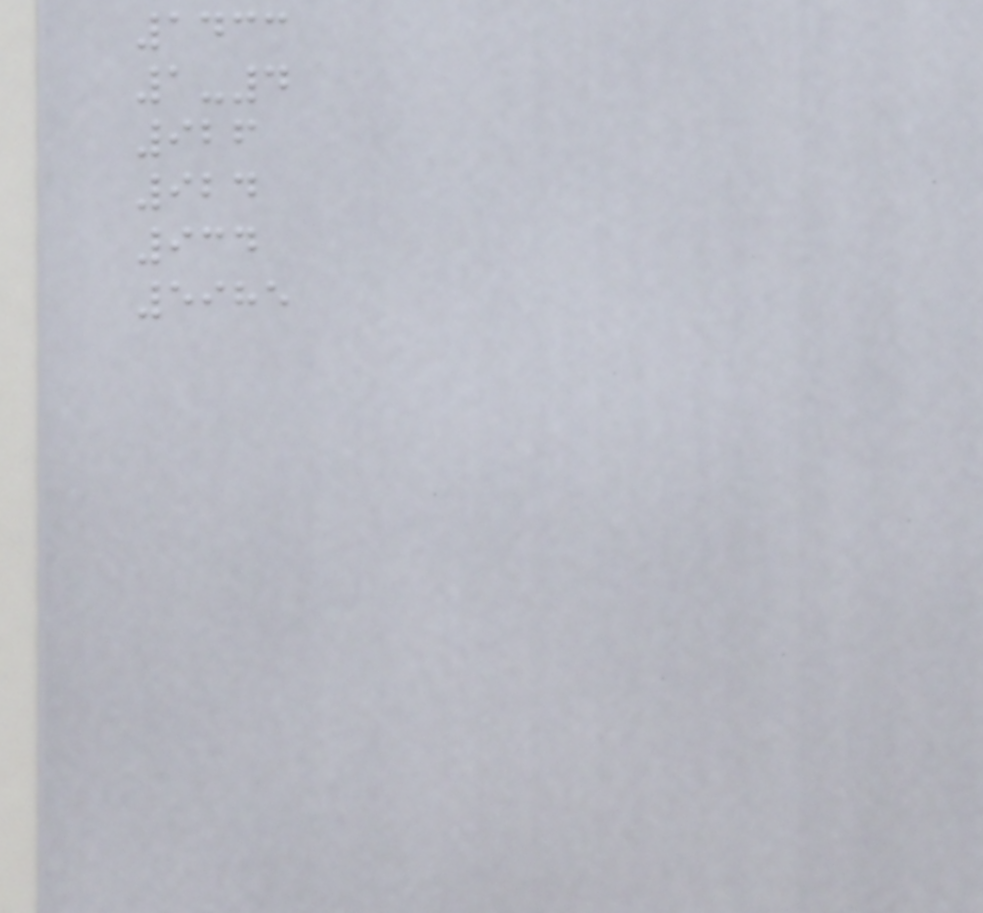1433
1-4
926
924
934
5985
